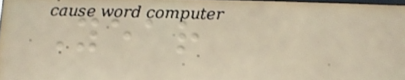Year
